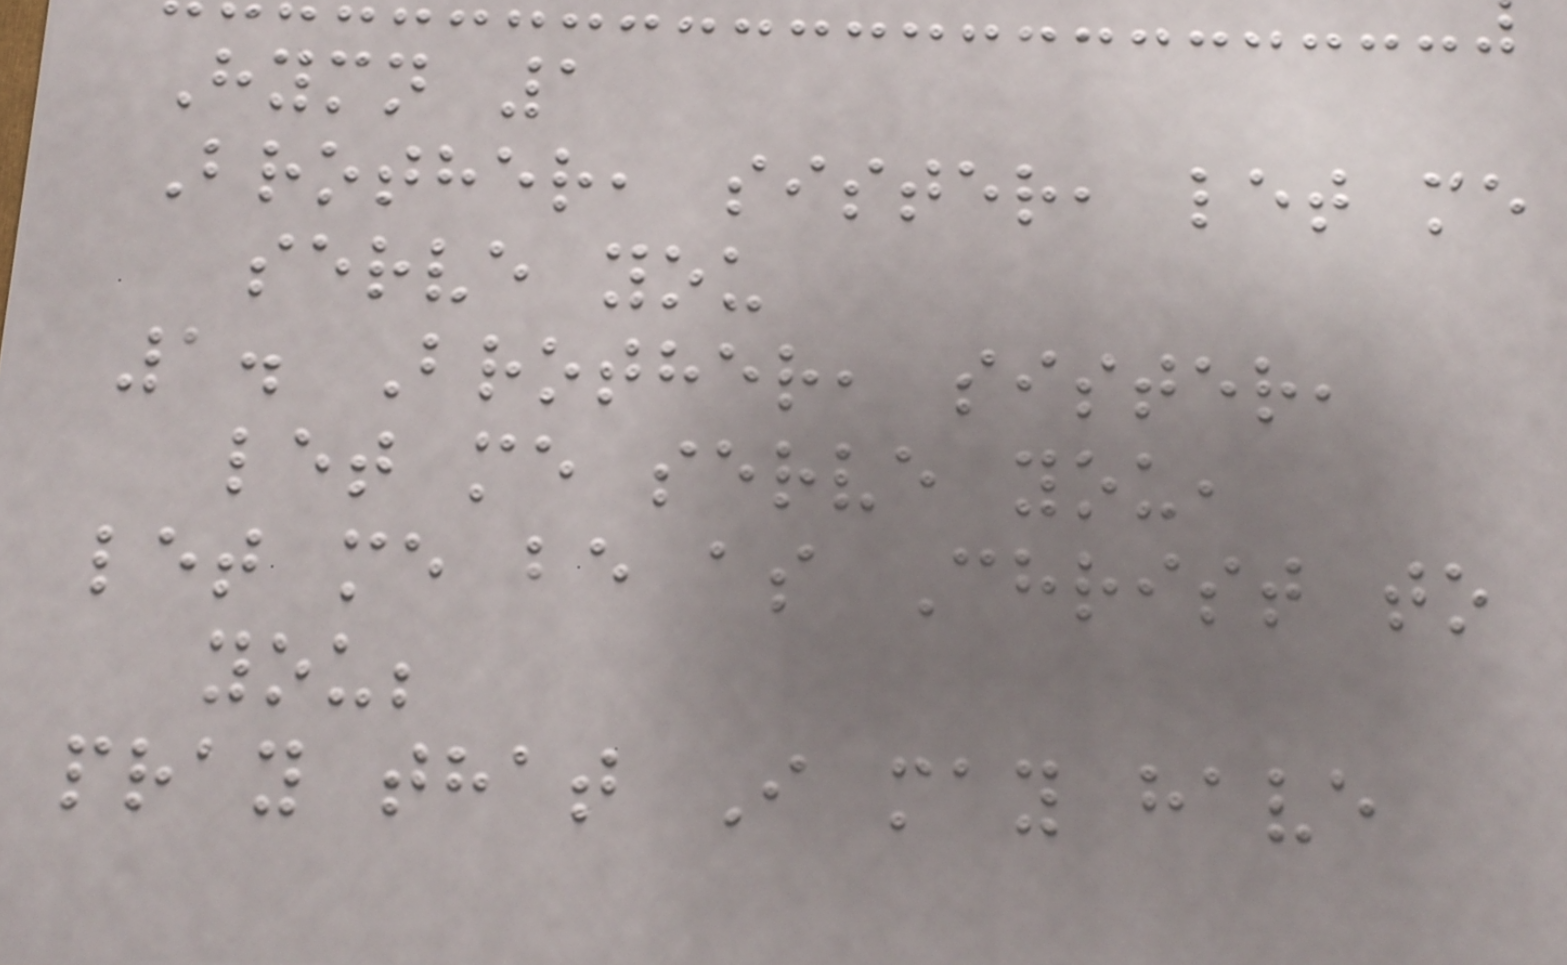Hymn 1
Brother, sister, let me
serve you
1. Brother, sister,
let me serve you,
let me be as Christ to
you;
pray that I may have
